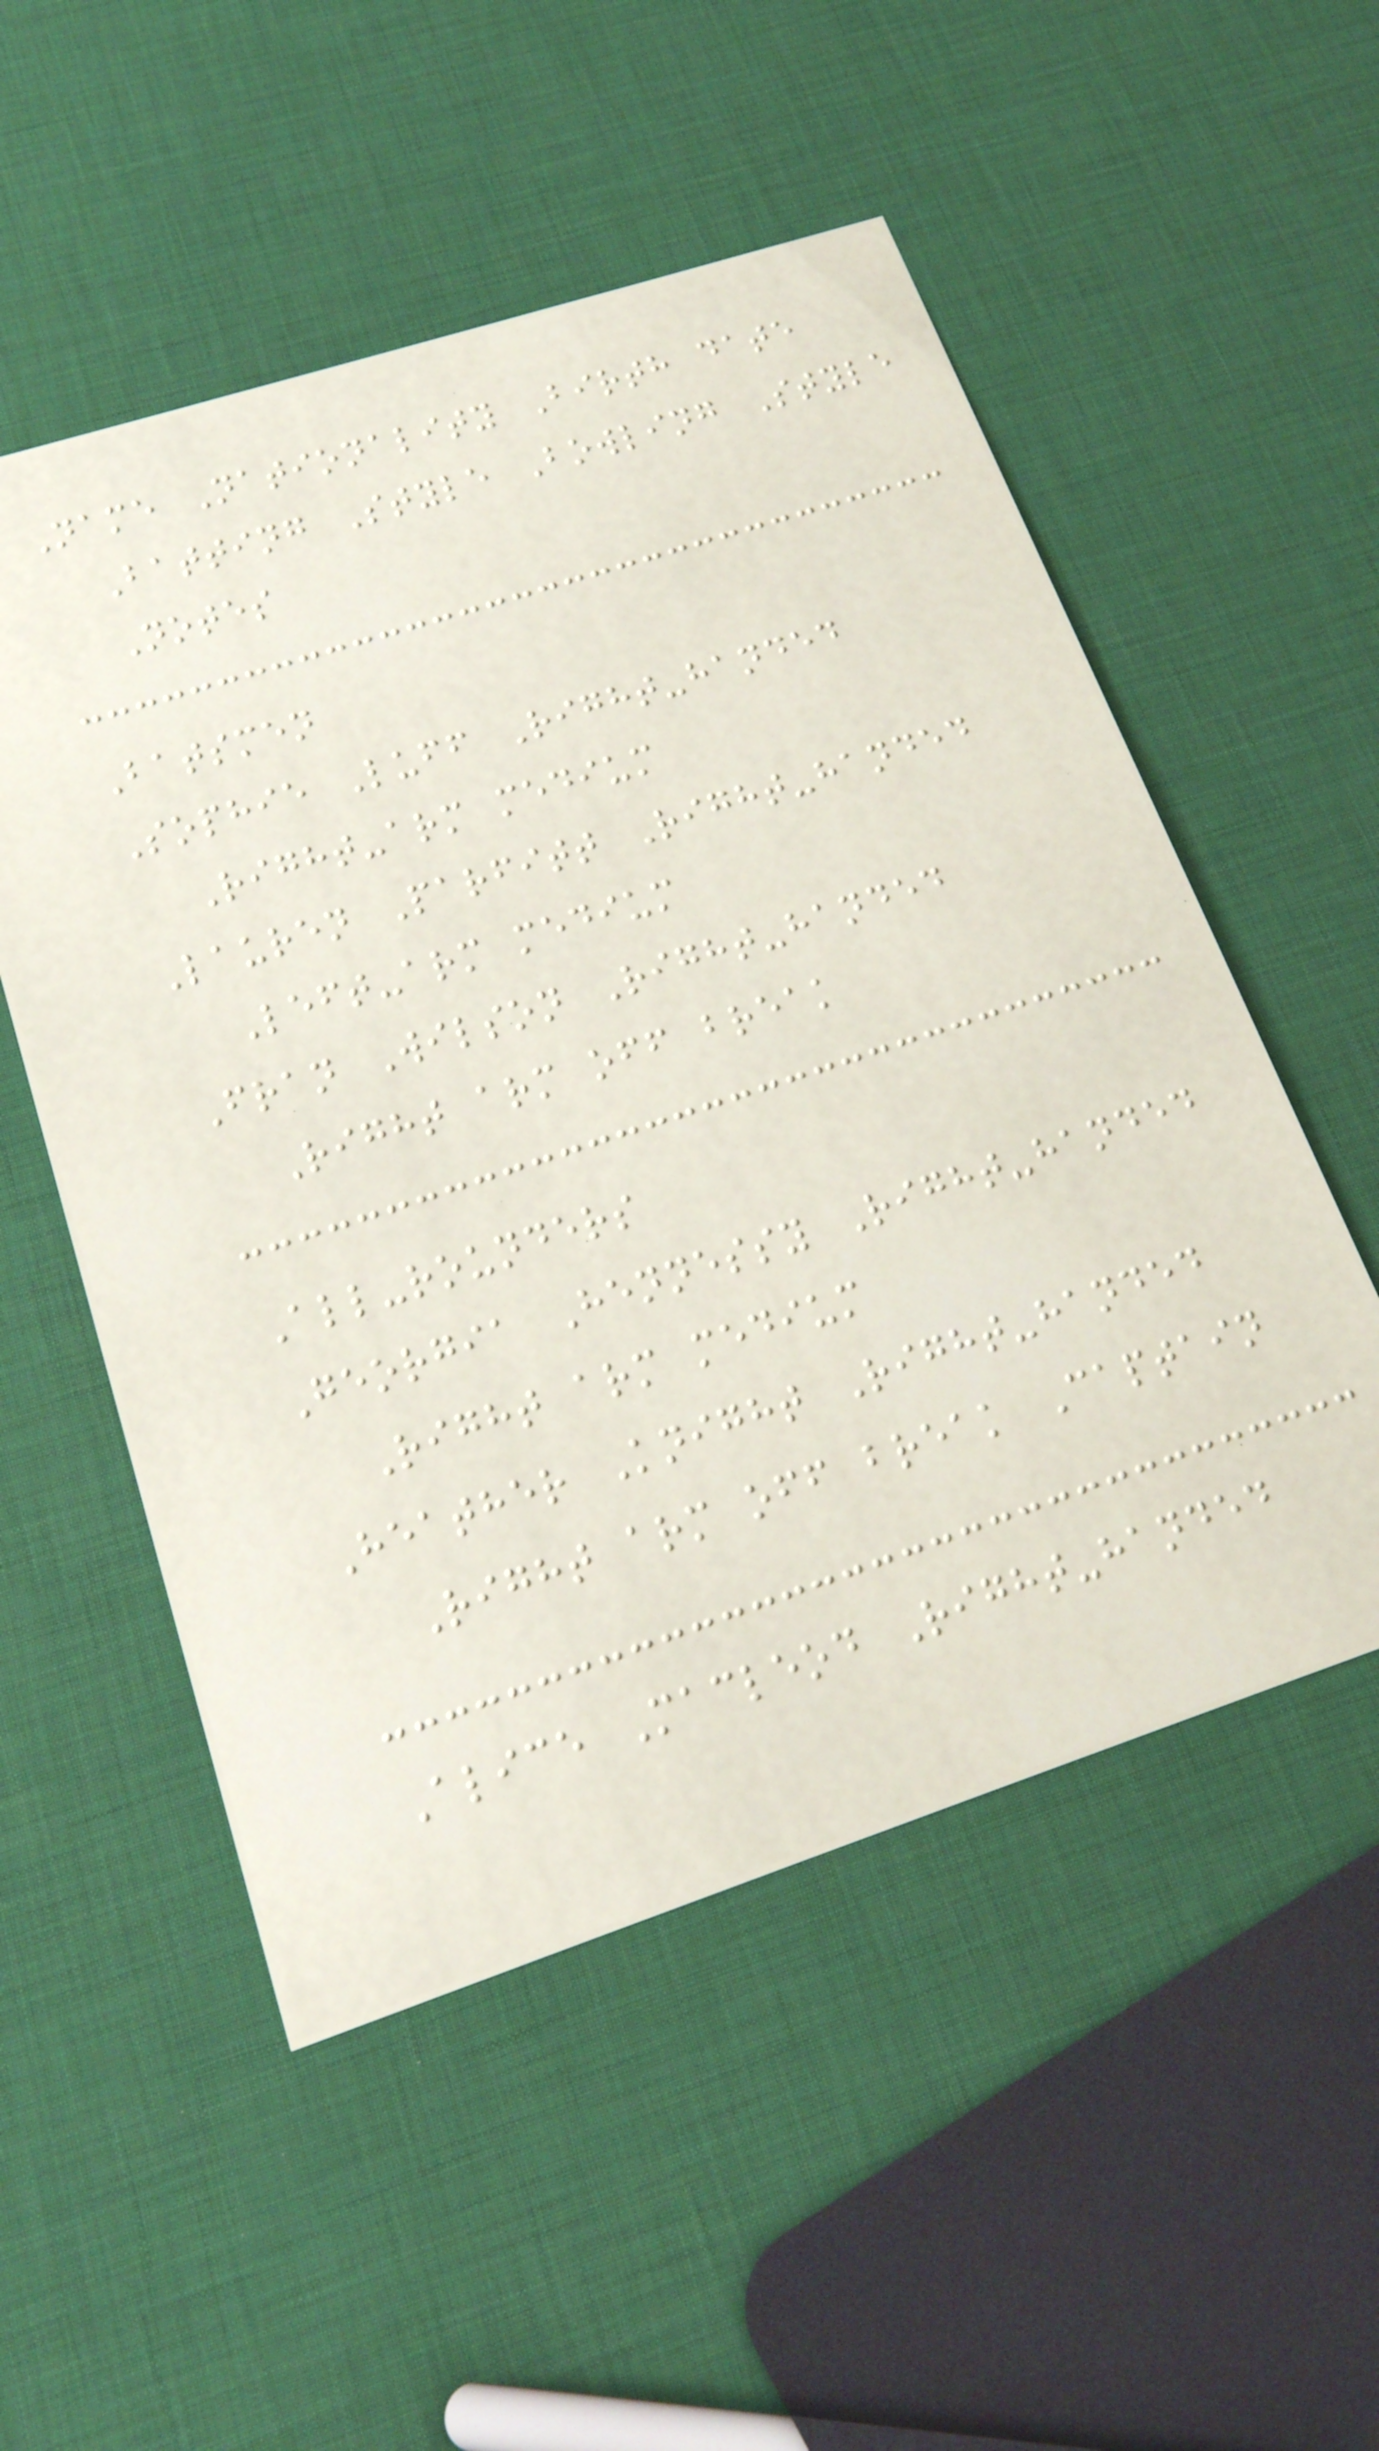Name Nationality Birth date
Batting Style Bowling Style
Notes
Batsmen
Sophie Luff Right-handed
Right-arm medium
Lauren Parfitt Right-handed
Left-arm medium
Fran Wilson Right-handed
Right arm off break
All-rounders
Georgia Hennessy Right-handed
Right arm medium
Heather Knight Right-handed
Right arm off break Captain
Alice Macleod Right-handed
